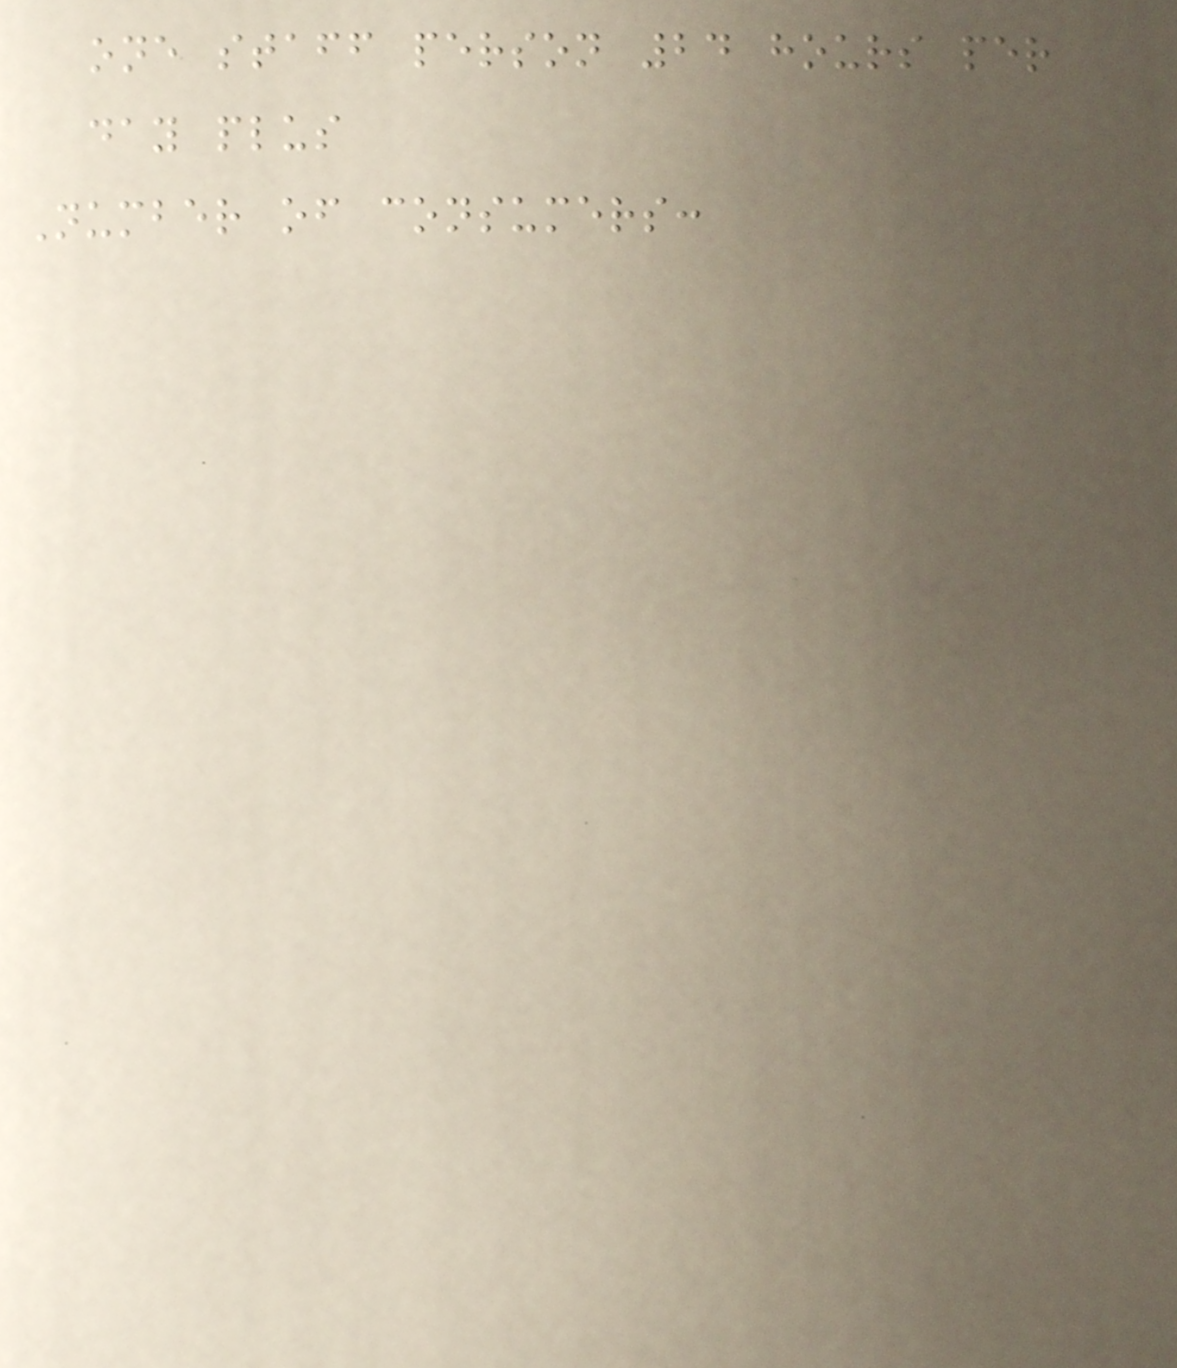one staff person 24 hours per
day plus
Number of consumers:
